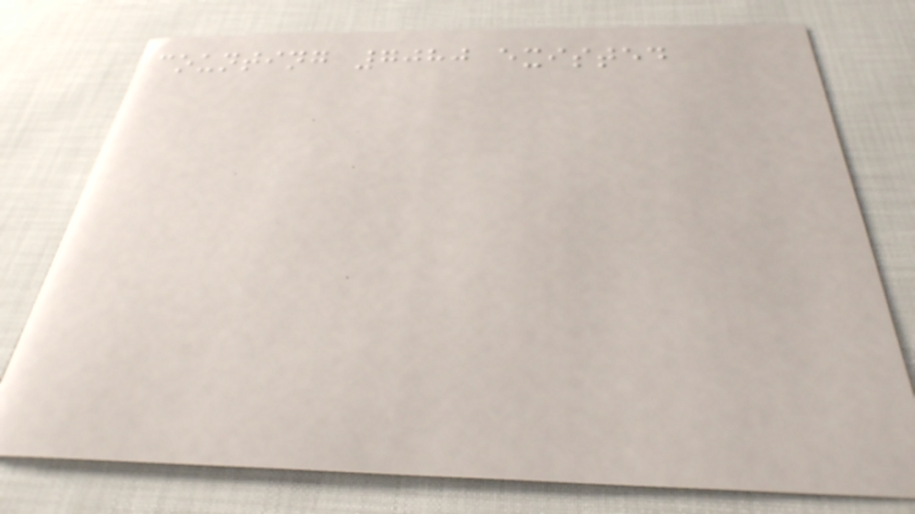counting 7080 existed
